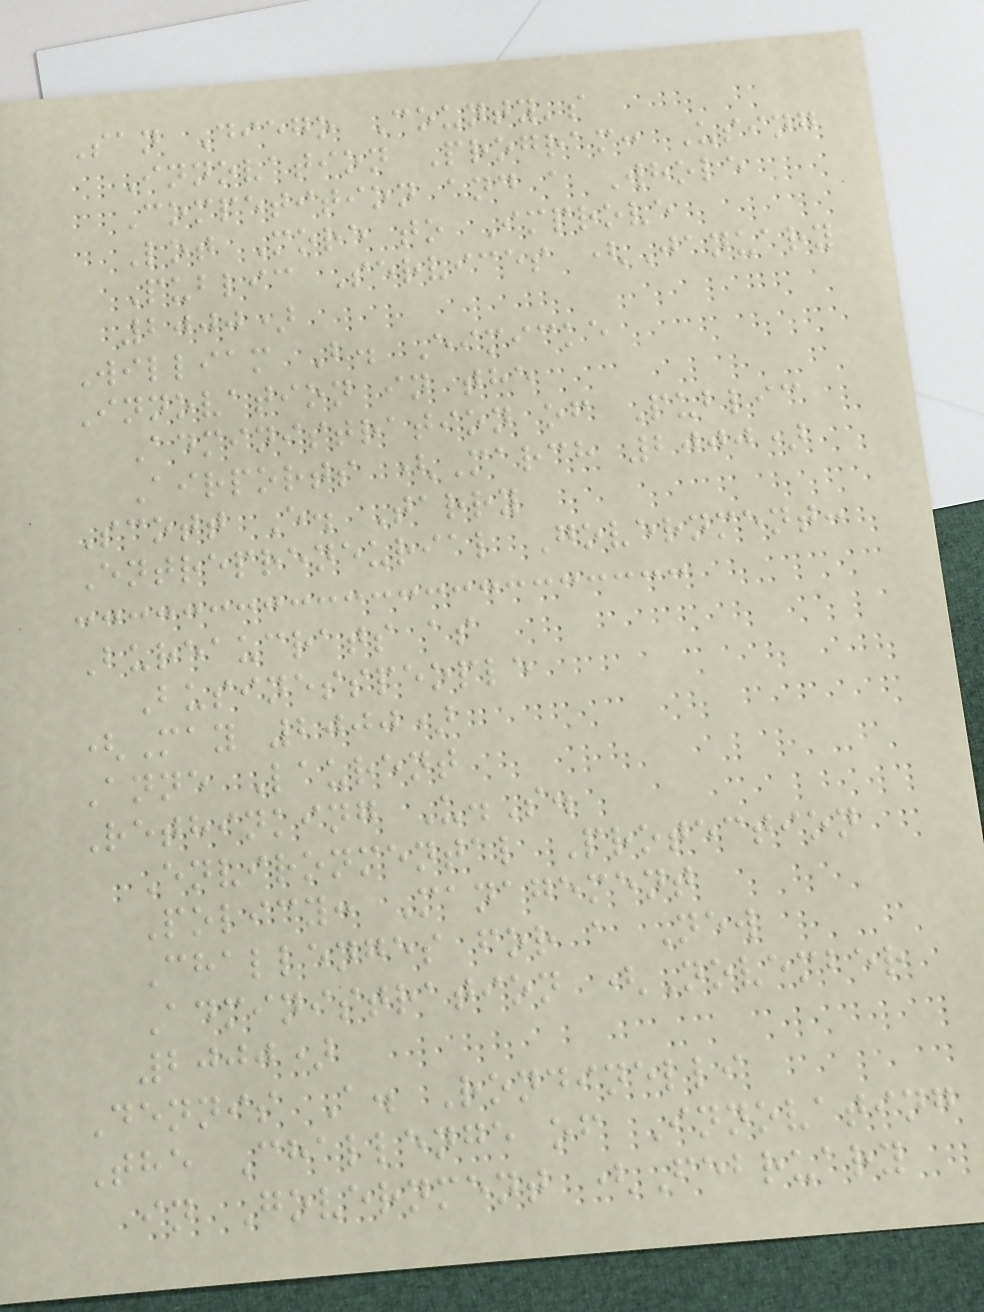San Diego County's
Innovation Program: Using
Competition and a Whole
Lot More to Improve
Public Services (January
2000)
William B. Eimicke
Innovation in the
Administration of Public
Airports (March 2000)
Scott E. Tarry
Entrepreneurial Government:
Bureaucrats as
Businesspeople
(May 2000)
Anne Laurent
Rethinking U.S.
Environmental Protection
Policy: Management
Challenges for a New
Administration (November
2000)
Dennis A. Rondinelli
The Challenge of Innovating
in Government (February
